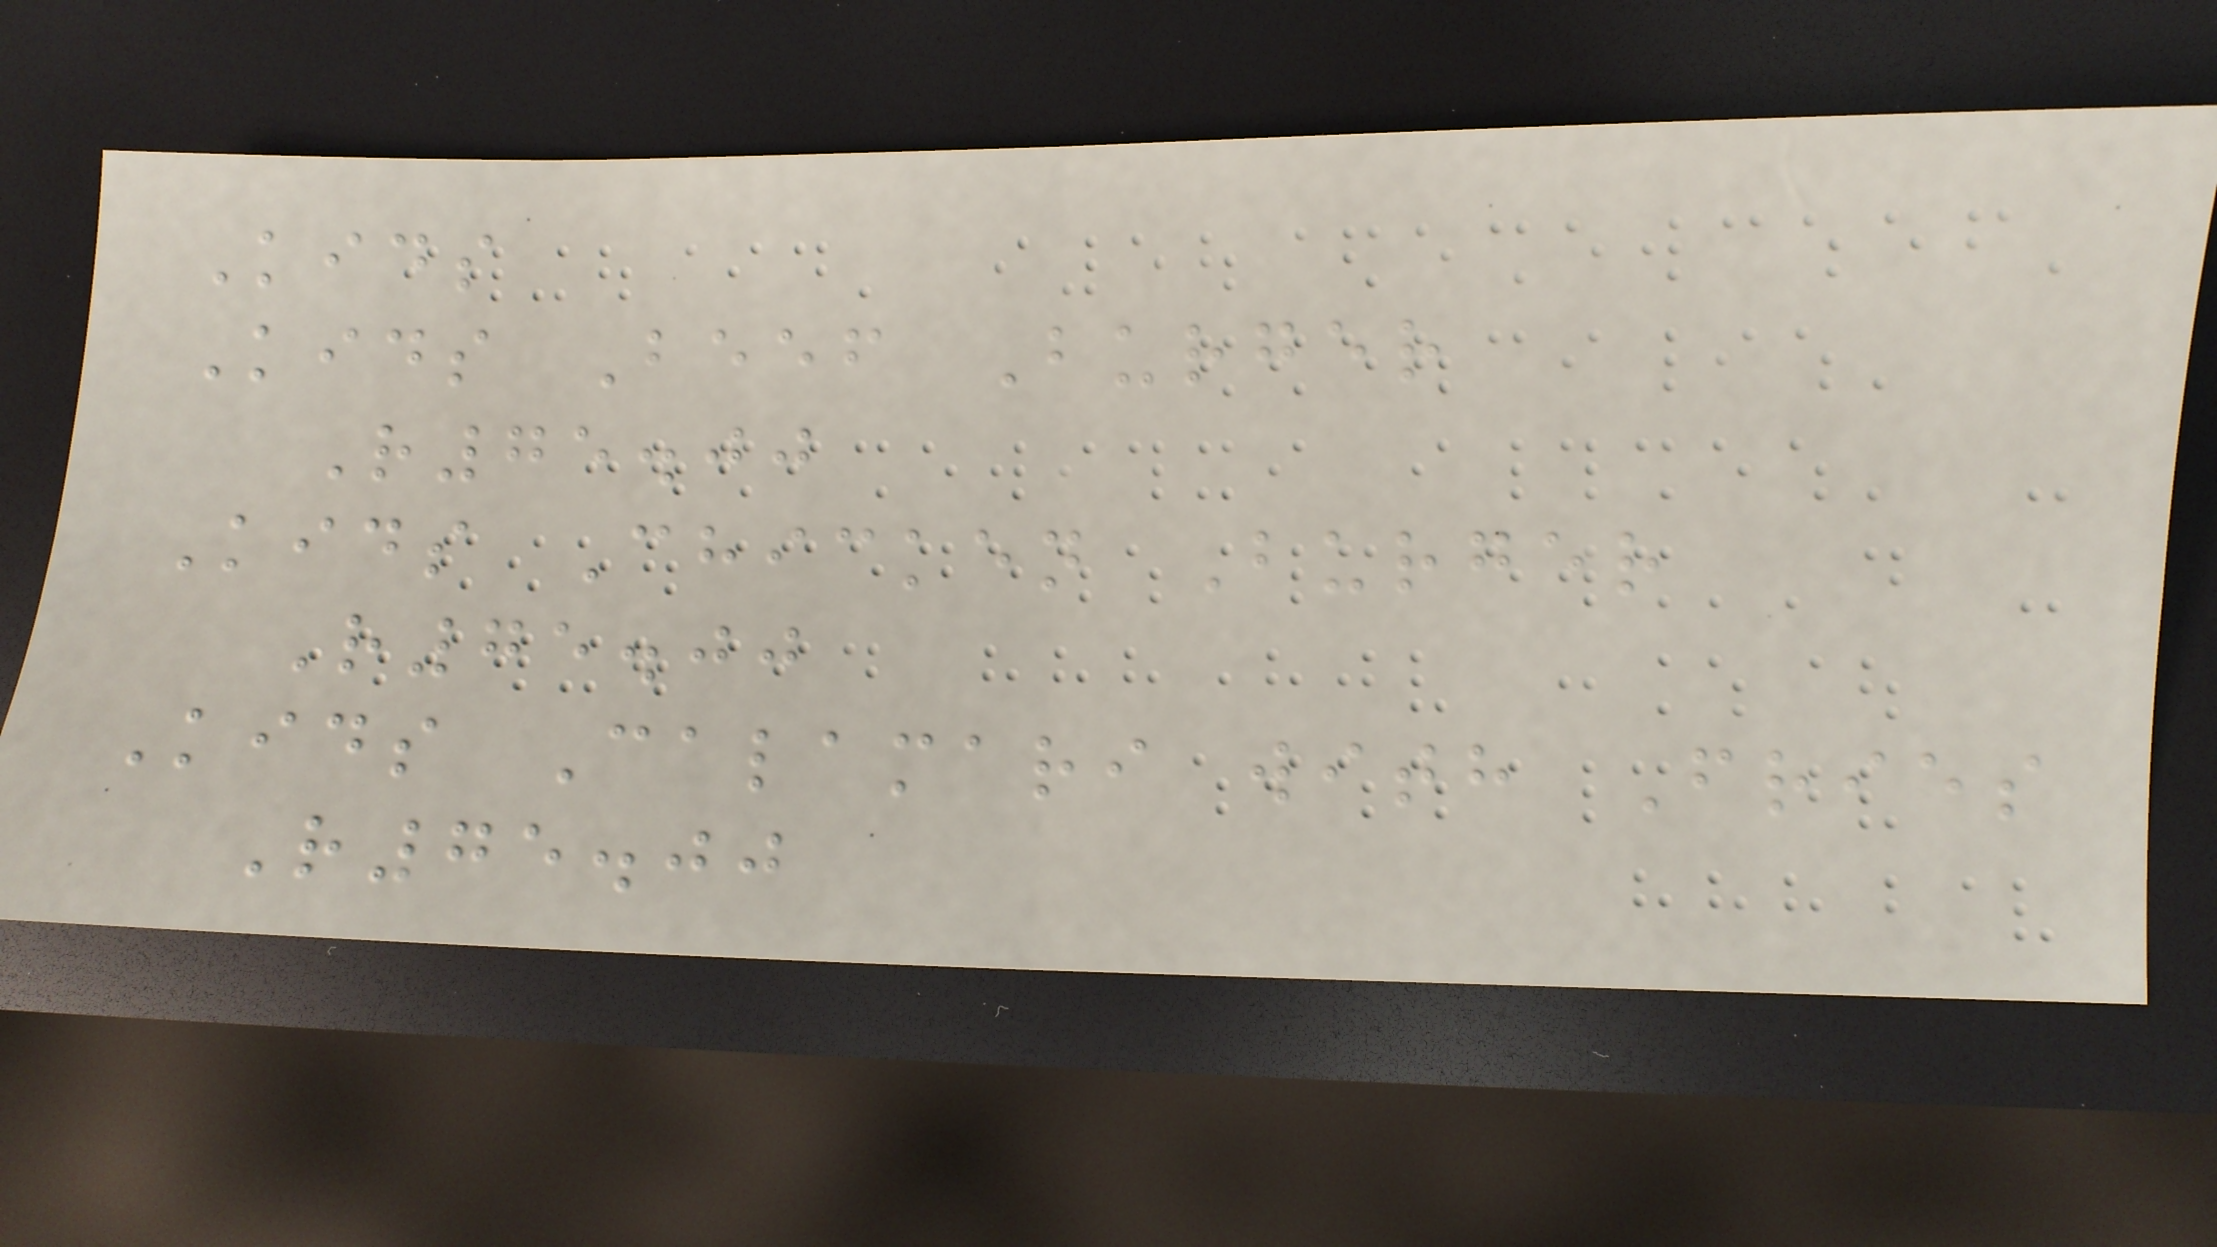Kids
Kids Beef Burger
R75.00
Kids Chicken Burger
R75.00
Kids Calamari with Fries
R75.00
